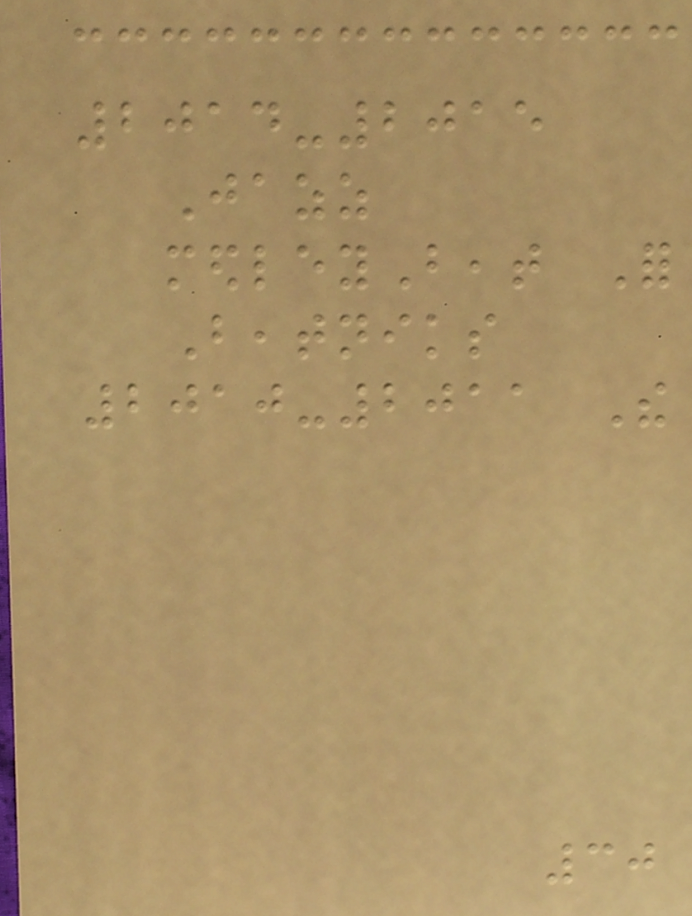2014-2015
Jazz
medleyBeat For
Beatniks
2010-2011 The
30
